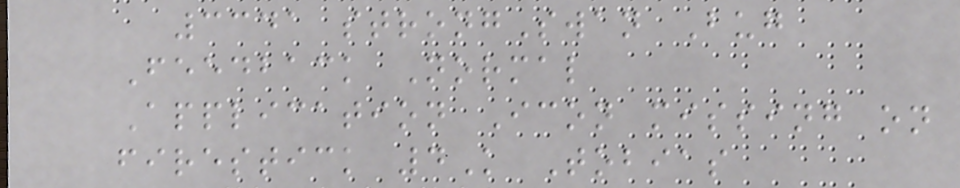3341 strongSwan Bug
Feedback Normal
Application Icon missing on
firestick 4K Tobias
